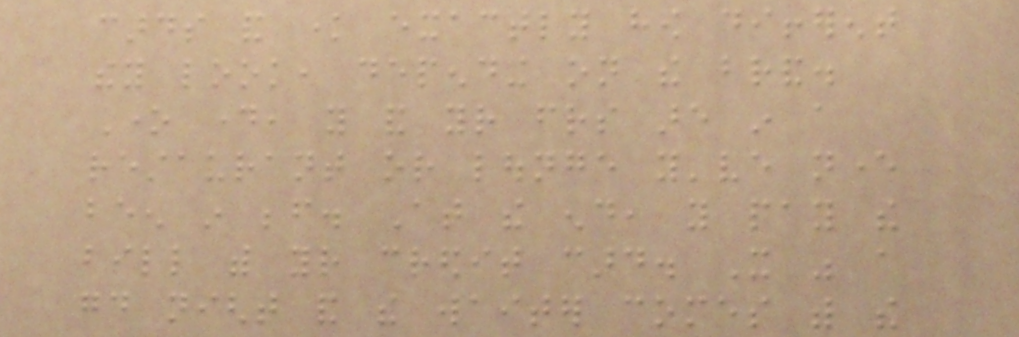cards and know exactly how different
they look, depending on the brand.
One day, you and your friends are in a
restaurant or lounge you've never
been in before. At the end, you pay the
bill with your credit card. It was a
good night and the waiter comes with the
